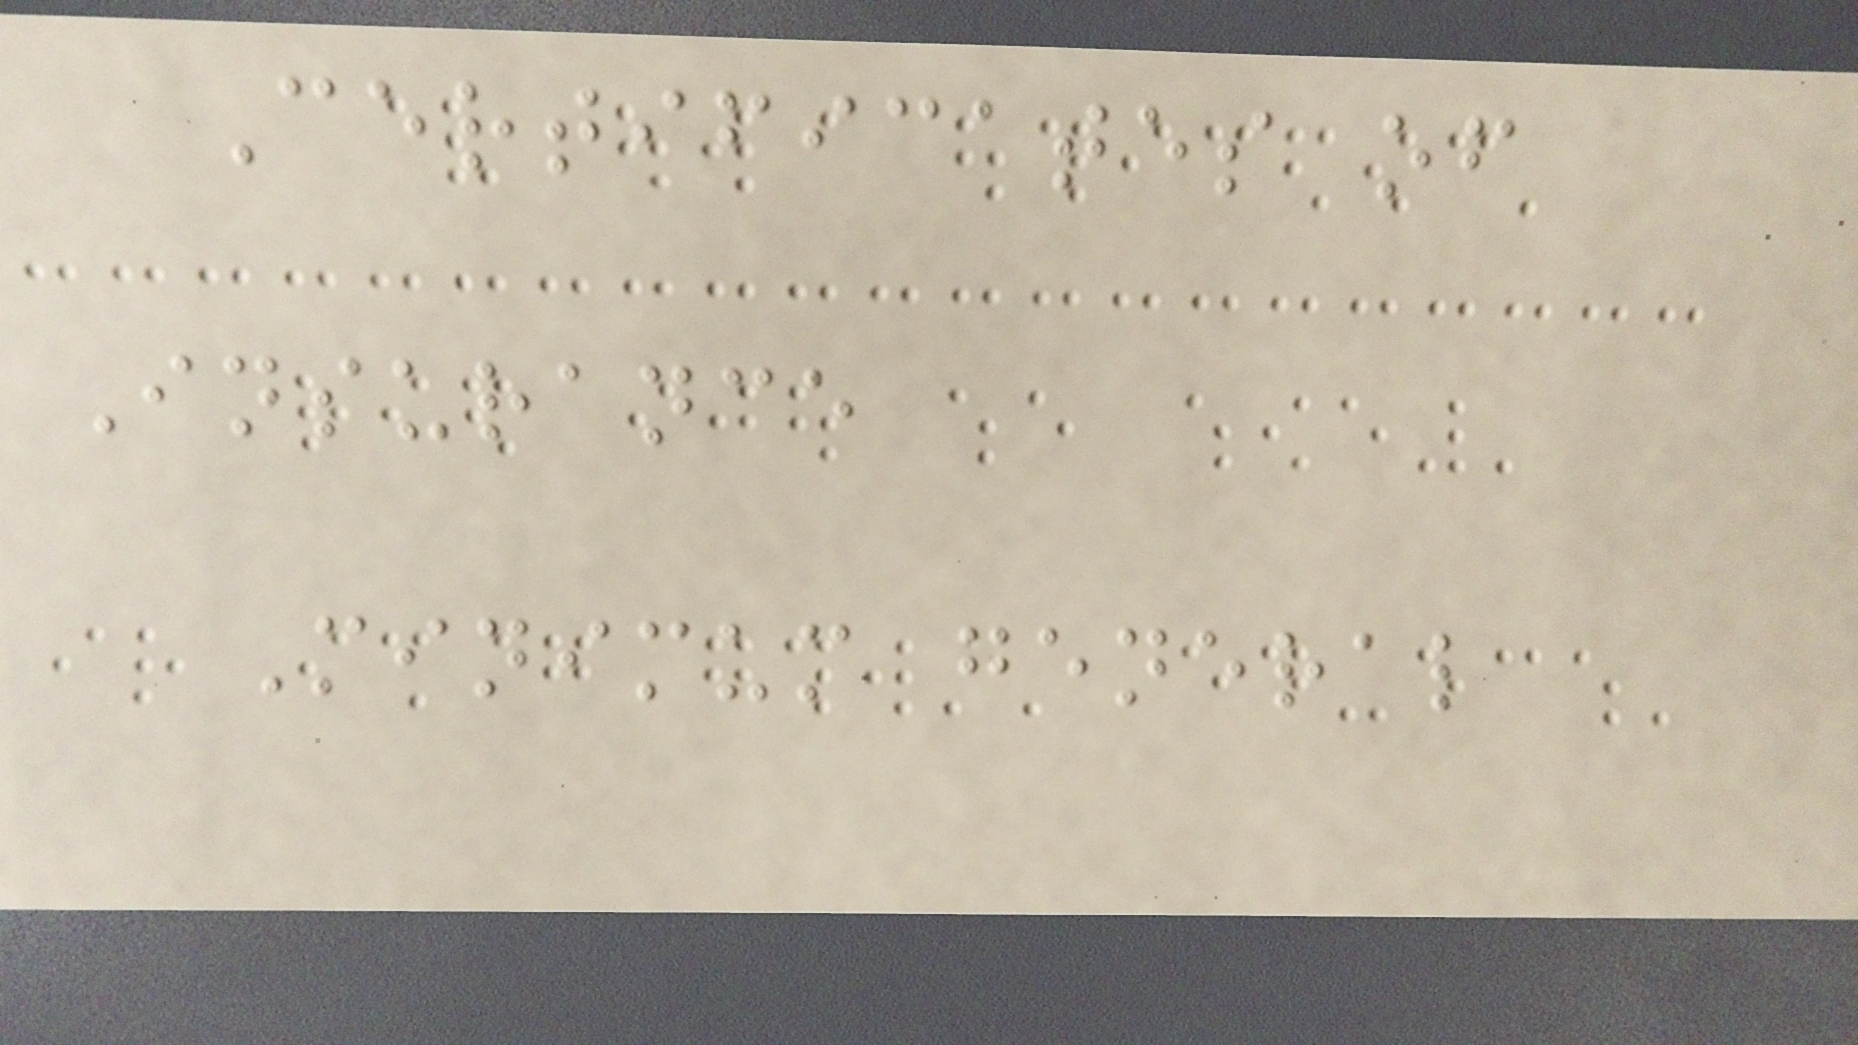Certificates of
Insurance
Minimum general
